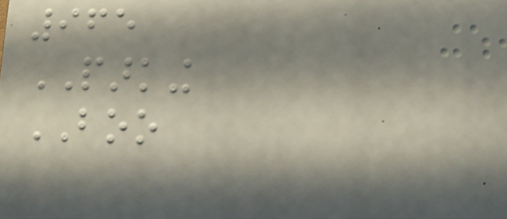965
PARKING
BOO
